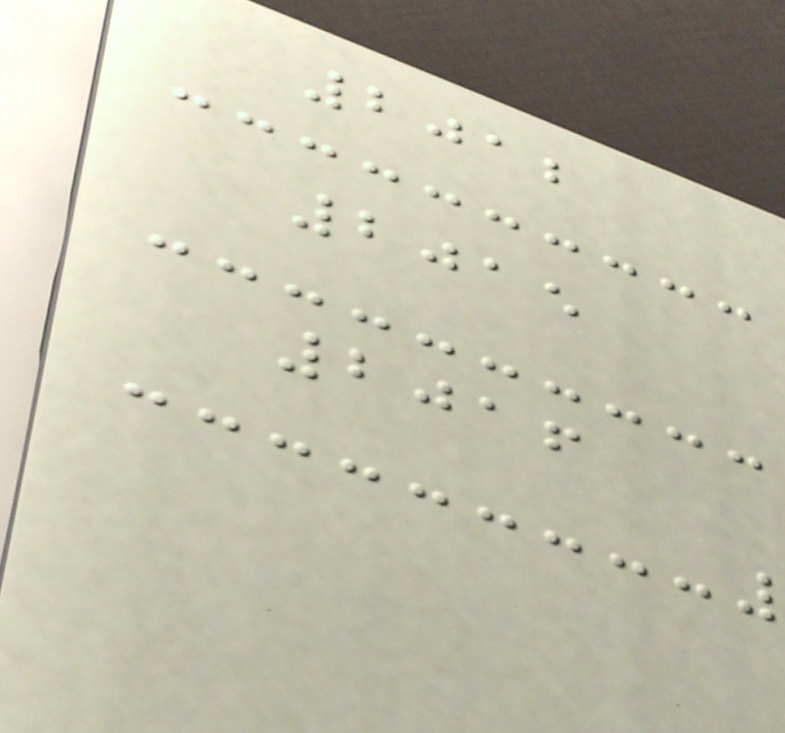2012
2015
2016
